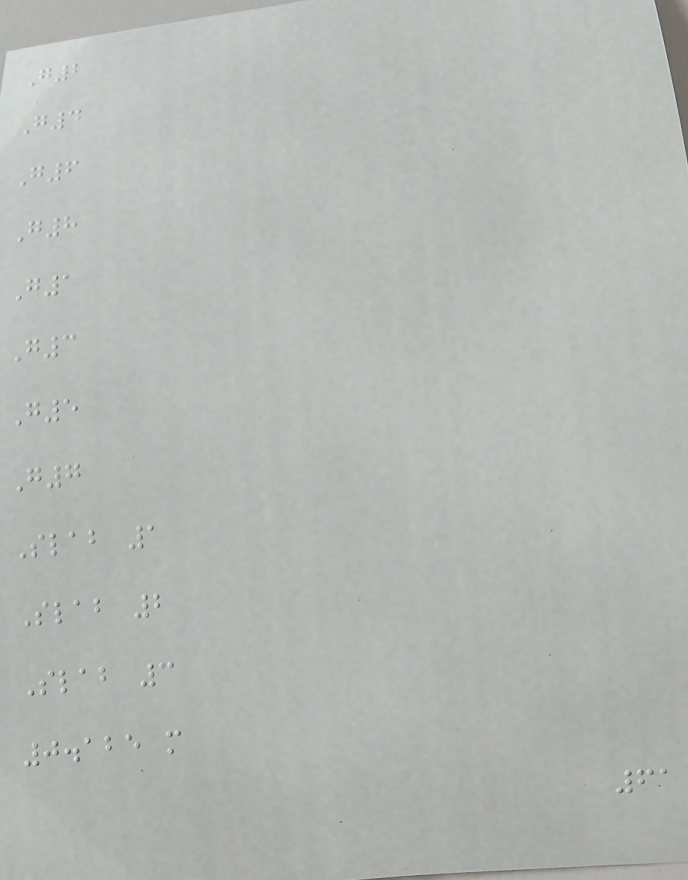G2
G4
G6
G8
G1
G3
G5
G7
Slab 1
Slab 2
Slab 3
0.125 m
61
